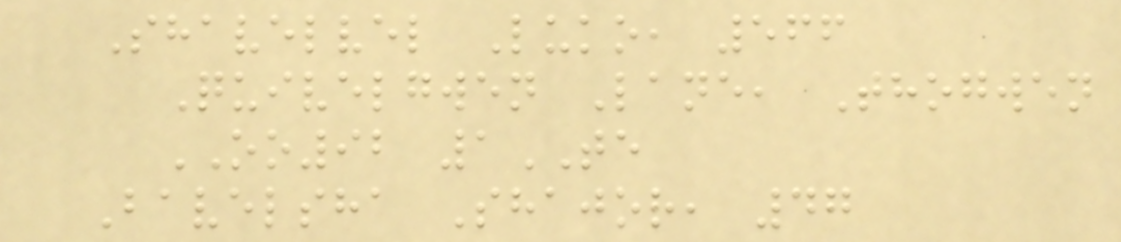Shavelvel Luko, 566
Quivelgwen Lane, Thogwen
OO92 1TE
Bavelsha Shajor, 47
